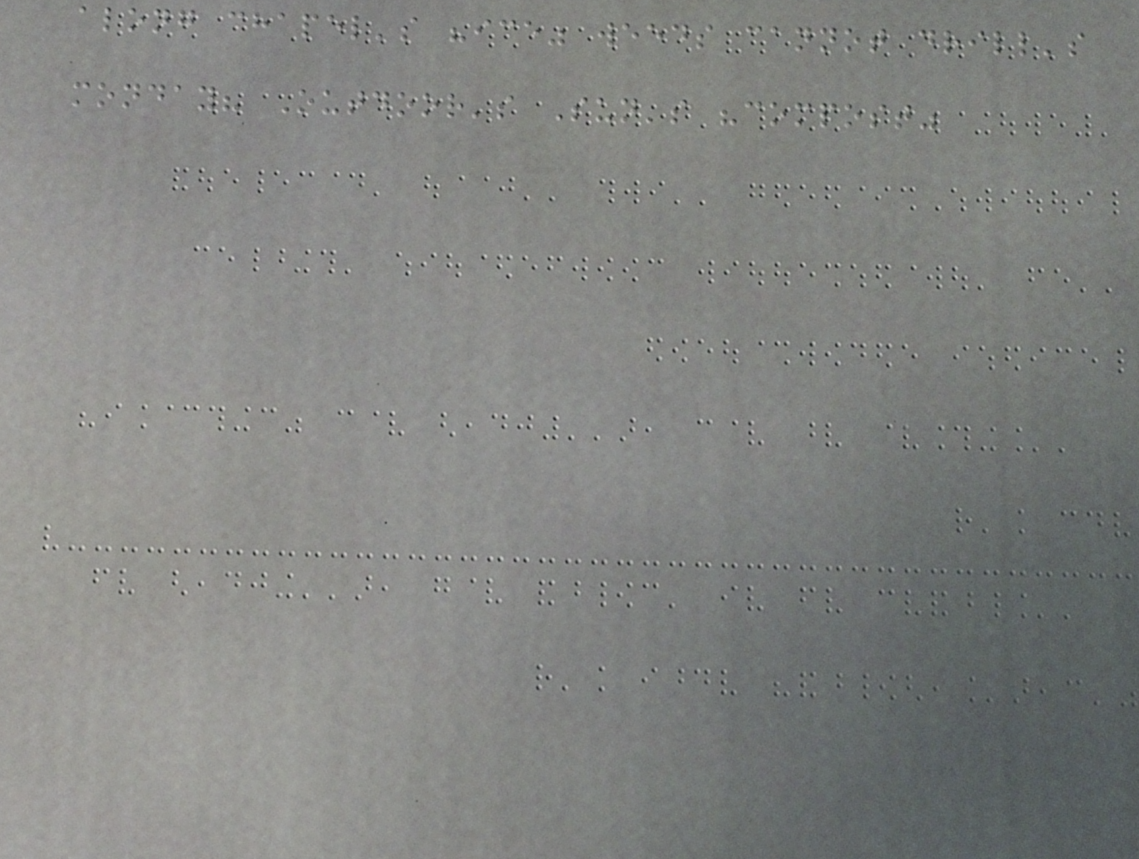along chapel's "ice" weeds cannot drill's
monday? Outdoor's Sun's "compost"
